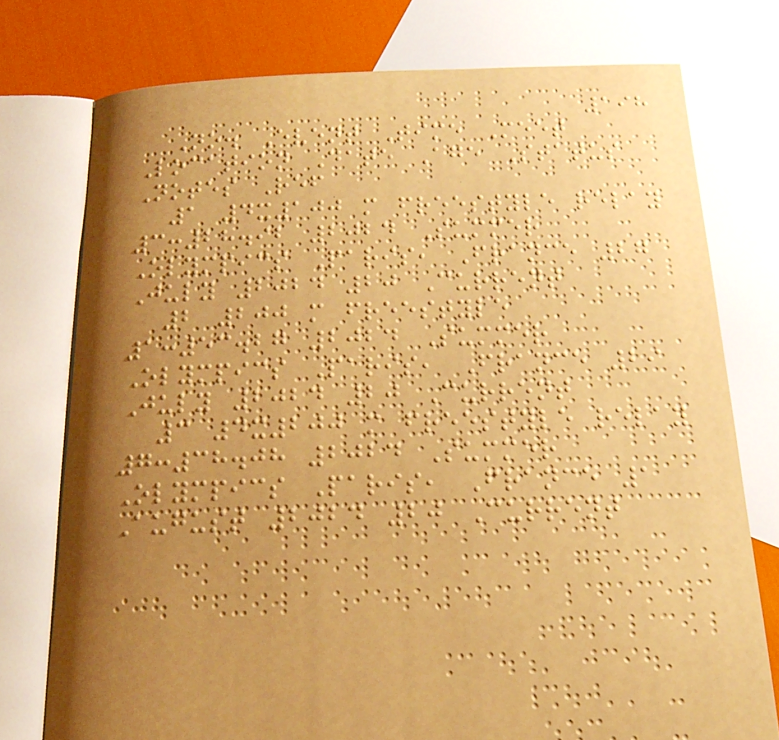198
No. Event Time Meet
Location Date Age Status
Notes Ref
1 4x100 m freestyle relay
3:28.92 2024 Summer
Olympics Paris, France 27
July 2024 20 Current
2 200 m freestyle
1:53.27 2024 Summer
Olympics Paris, France 29
July 2024 20 Current
3 4x200 m freestyle relay
7:38.08 2024 Summer
Olympics Paris, France 1
August 2024 20 Current
